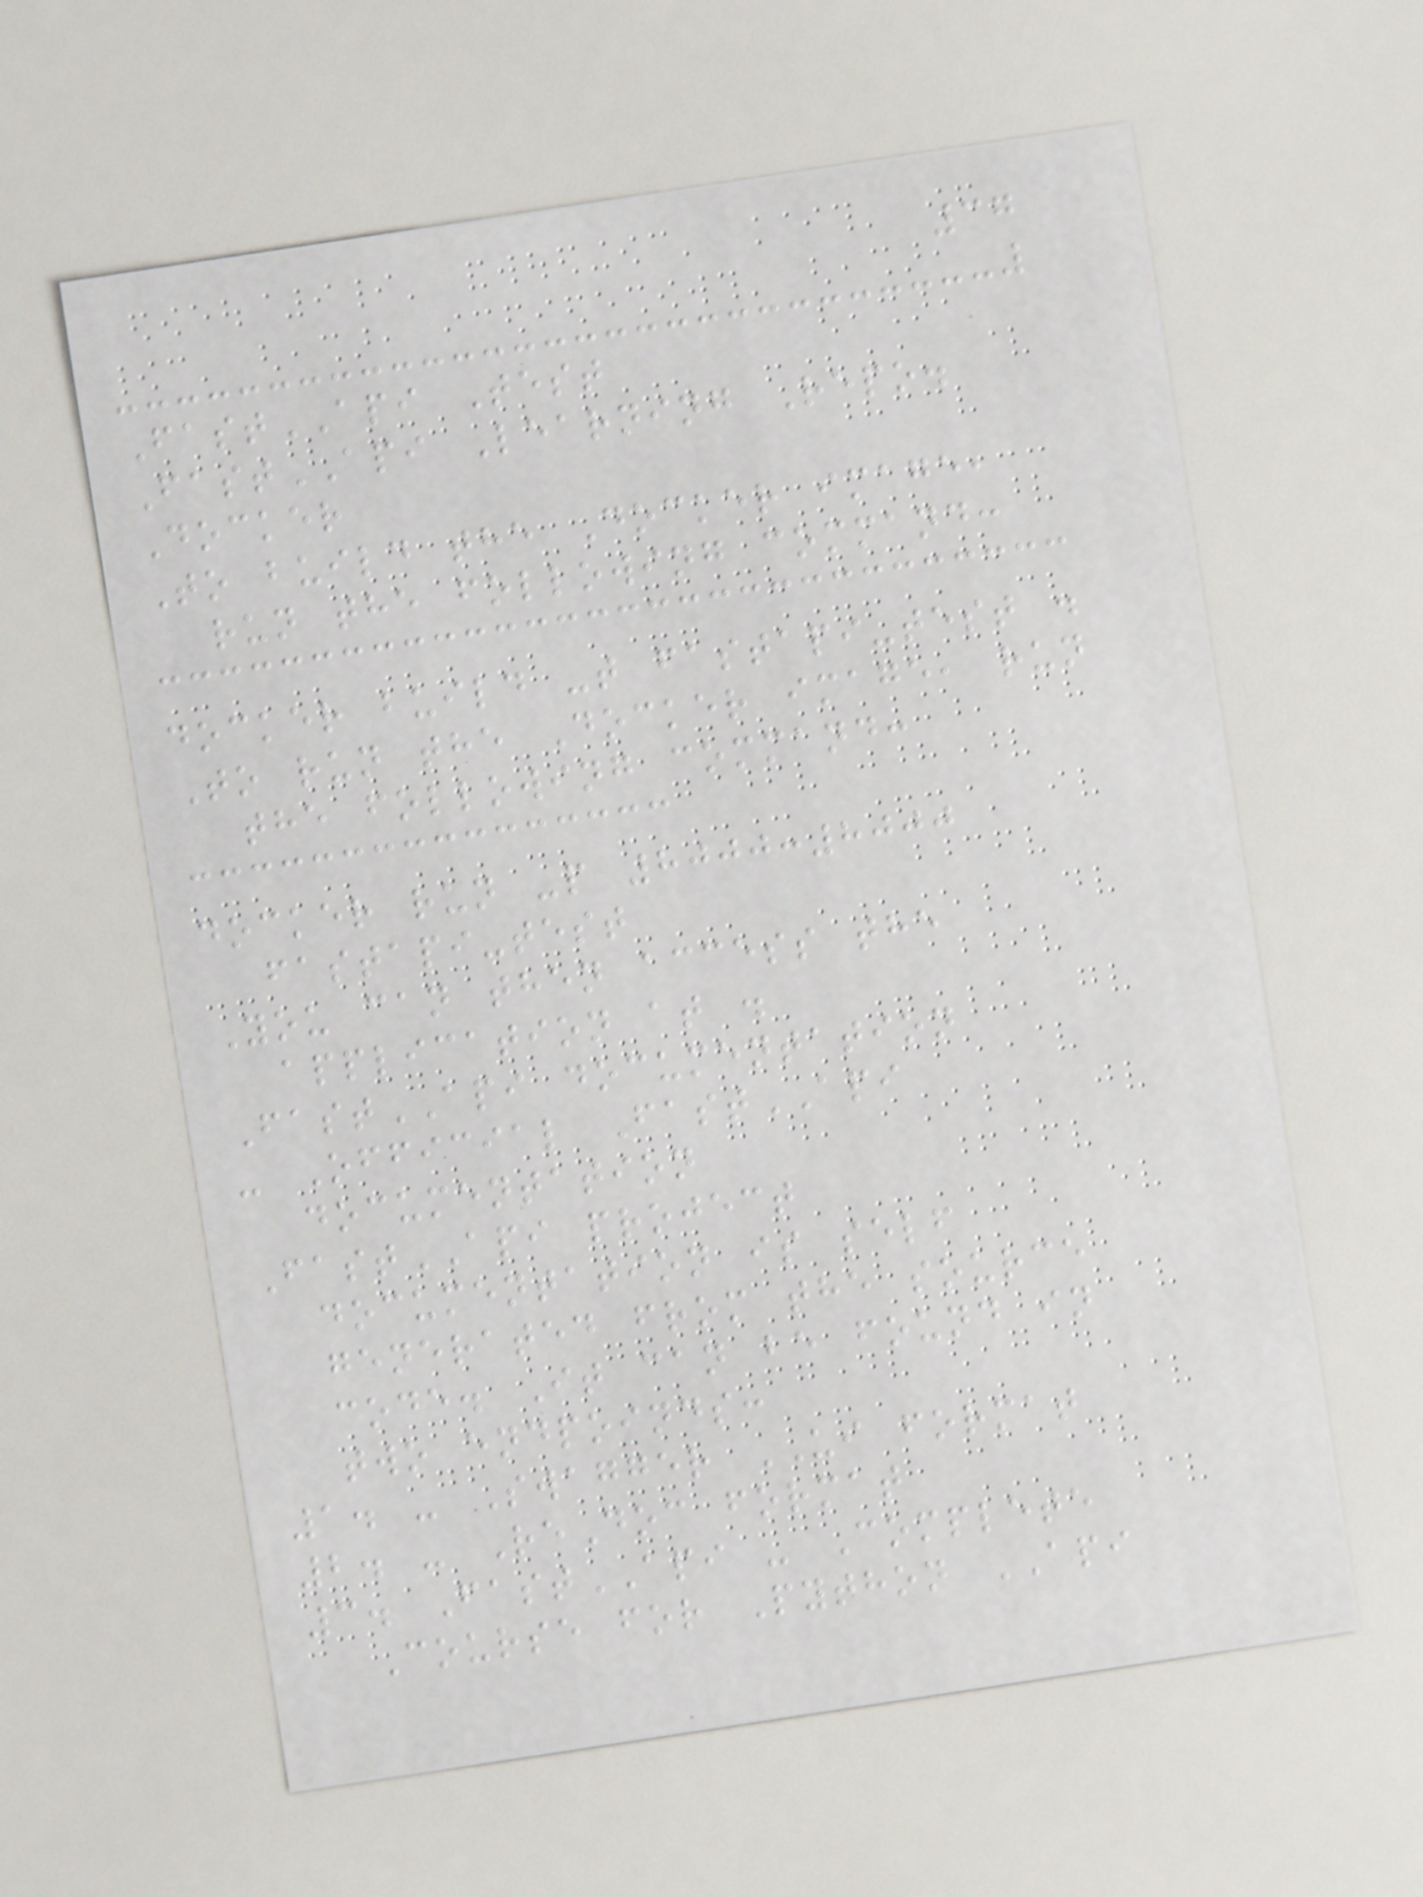37
FastAPI Test
FastAPI Learning Repo.
Docker
To build the Docker image,
run the following command:
docker build -t fastapi-test .
To run the Docker image, run
the following command:
docker run -p 8000:8000
fastapi-test
You can then access the
application at .
FastAPI documentation
- Official FastAPI
documentation
FastAPI project
documentation is self
generated from the source
code. It can be found in
two endpoinds:
1. - Swagger UI format
2. - ReDoc format
3. FastAPI - Complete
Course for Python API
